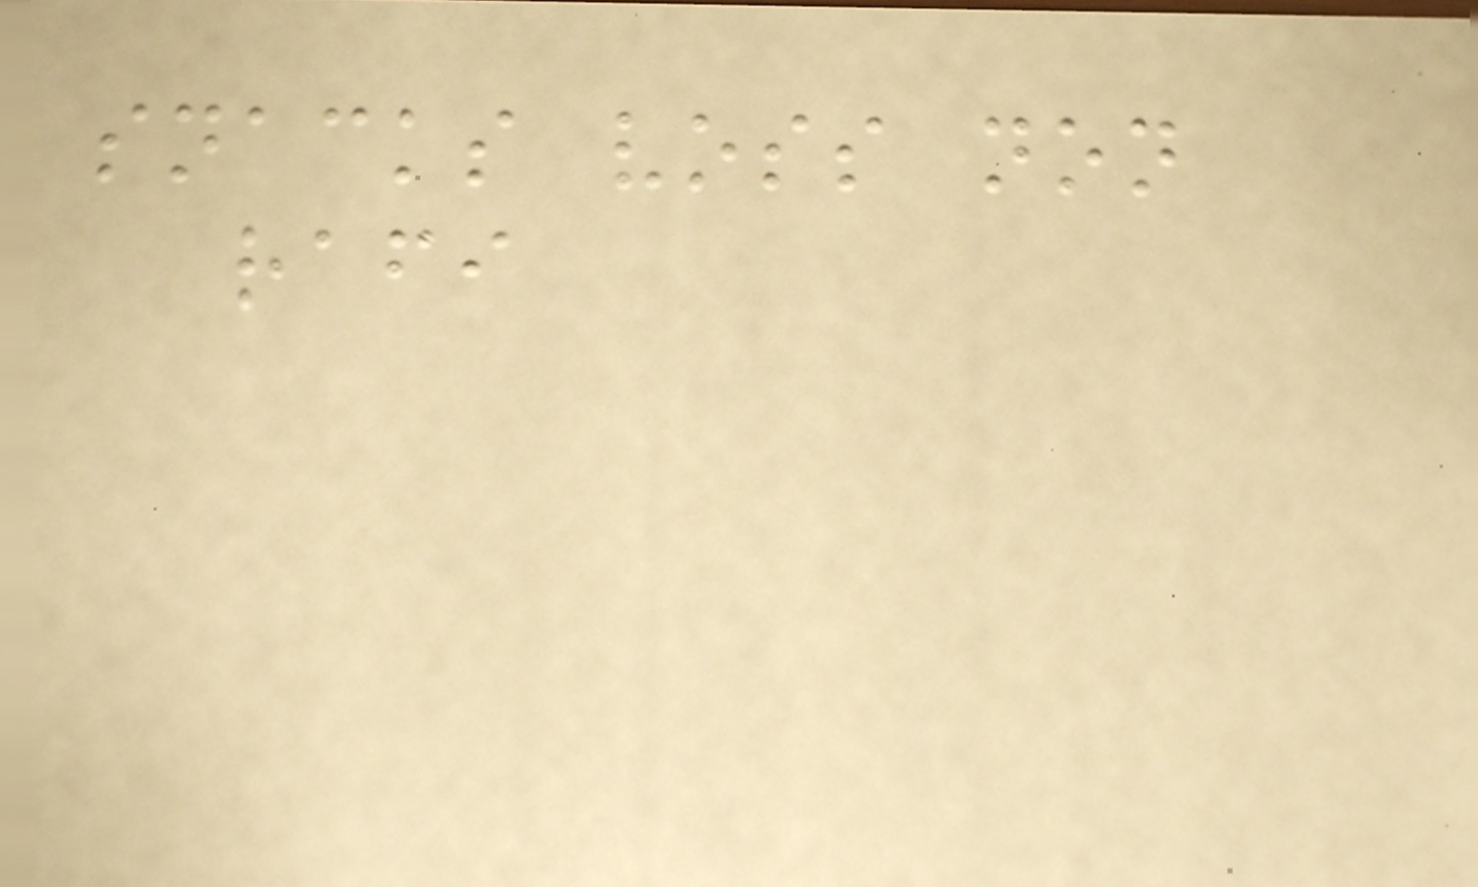snacks voss non
rafi
